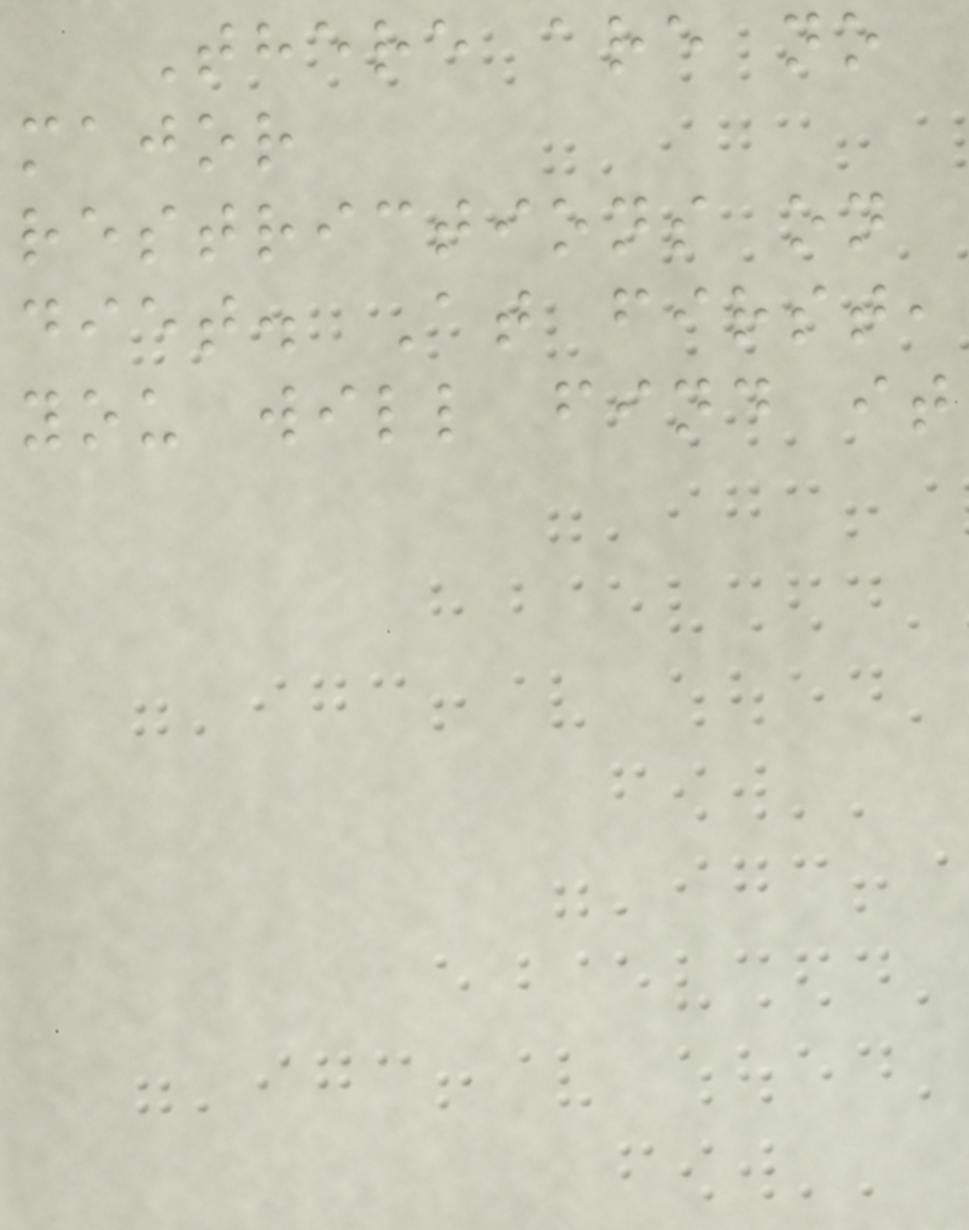There are no
major
restrictions on
diet. At first,
you will find it
